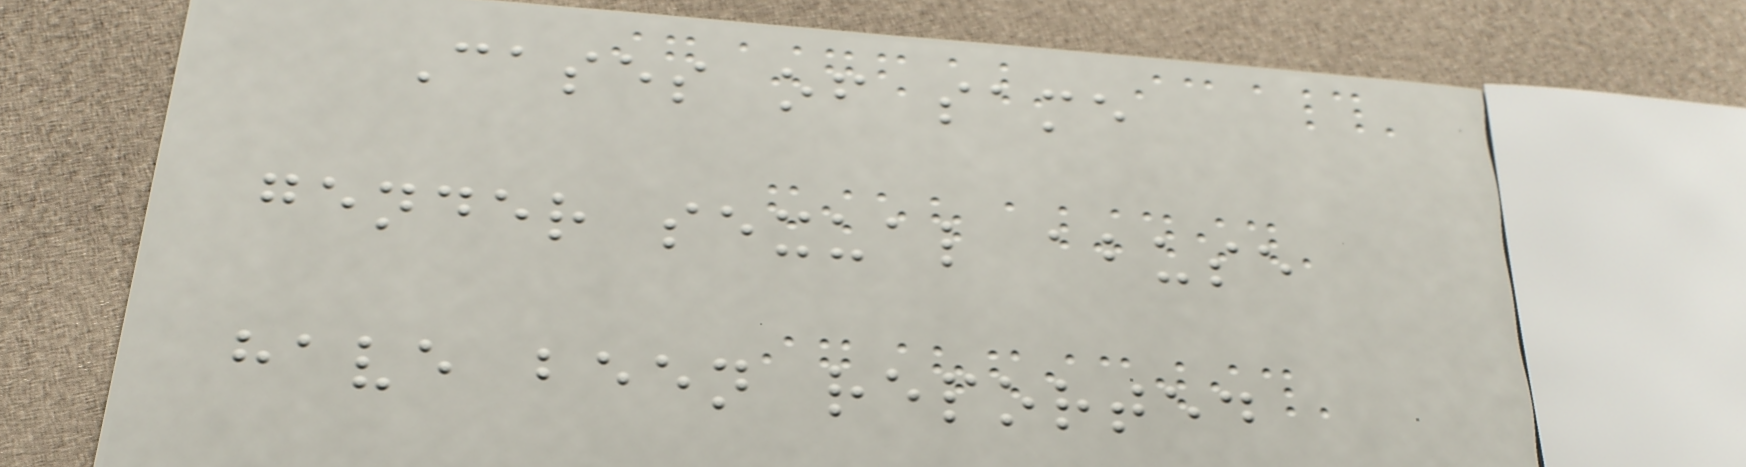Cases of same
gender sexual abuse
have been reported
